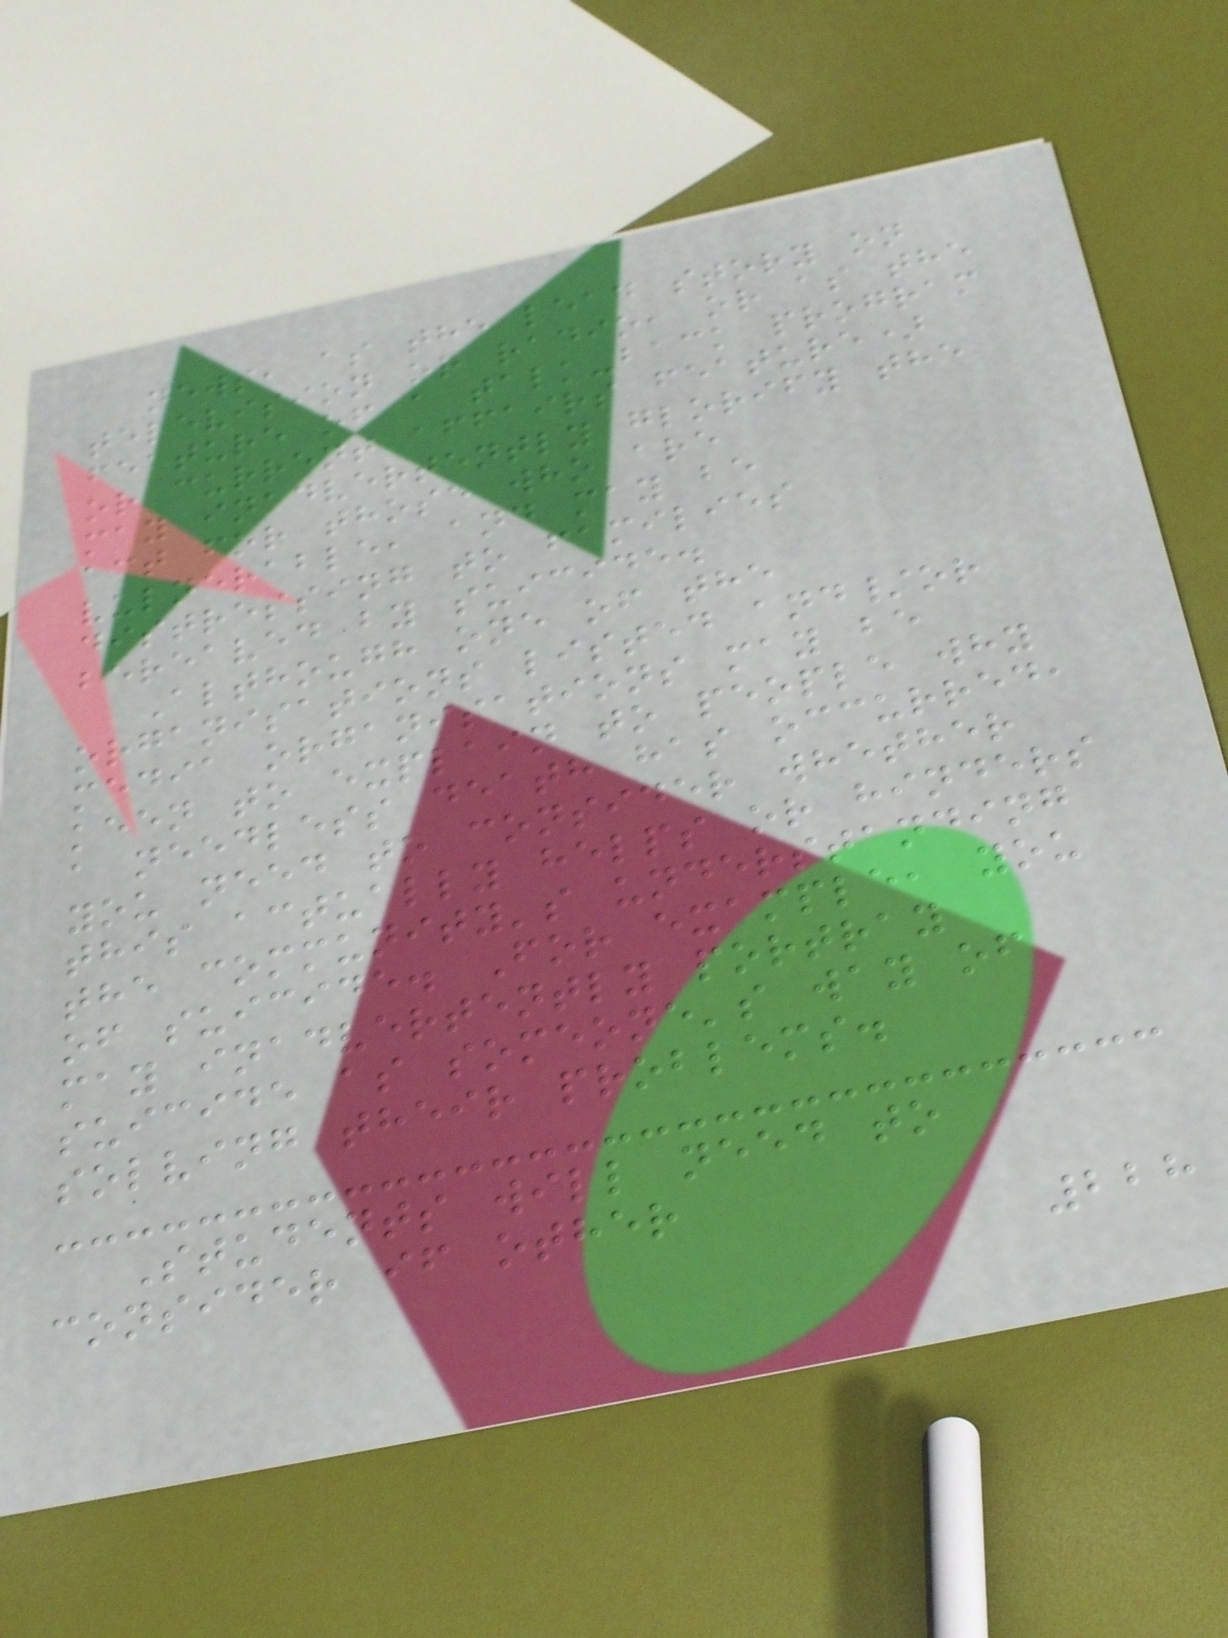news, as the lead story on
television or radio, or as the
feature of a talk-back program
or current affairs feature)
may inadvertently glorify the
act for those who are
vulnerable, and may be
distressing to families
bereaved by suicide.
Although one of the
organisations listed and/or
media organisations may be
keen to explain to people why
a needless death has occurred,
you need to consider whether
this actually helps or hinders
the community's understanding
of suicide. For example, you
may inadvertently portray
suicide as someone's way of
solving their problems.
Students will need to
consider if other
228
